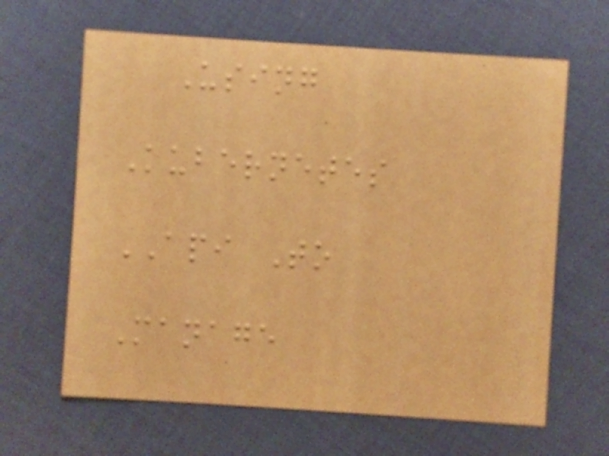Using
Kubernetes
API To
Manage
